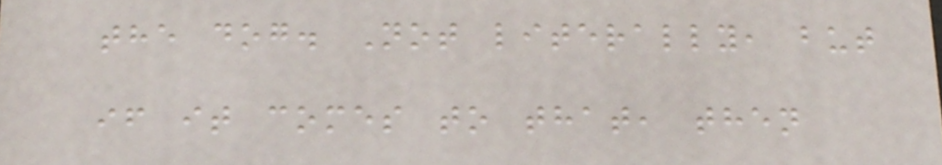the dog. Not literally, but
if it comes to that, then
